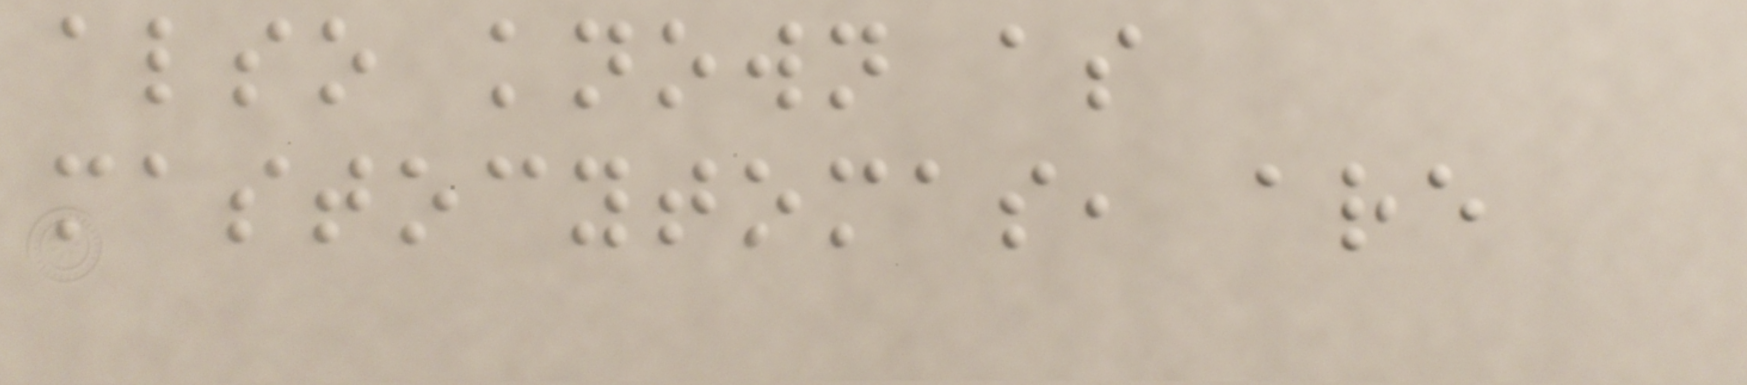also known as
mastocytomas, are
